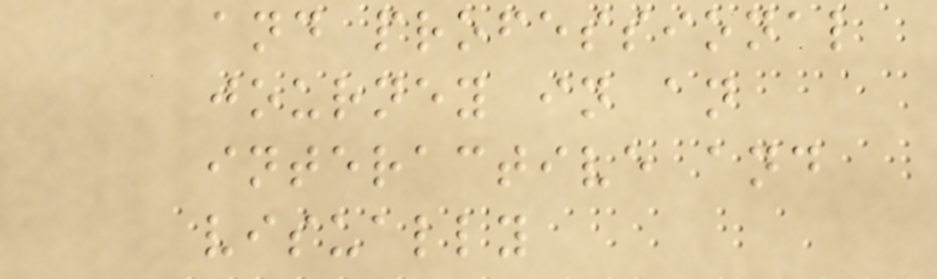and professional
journey in an
interactive and
visually
